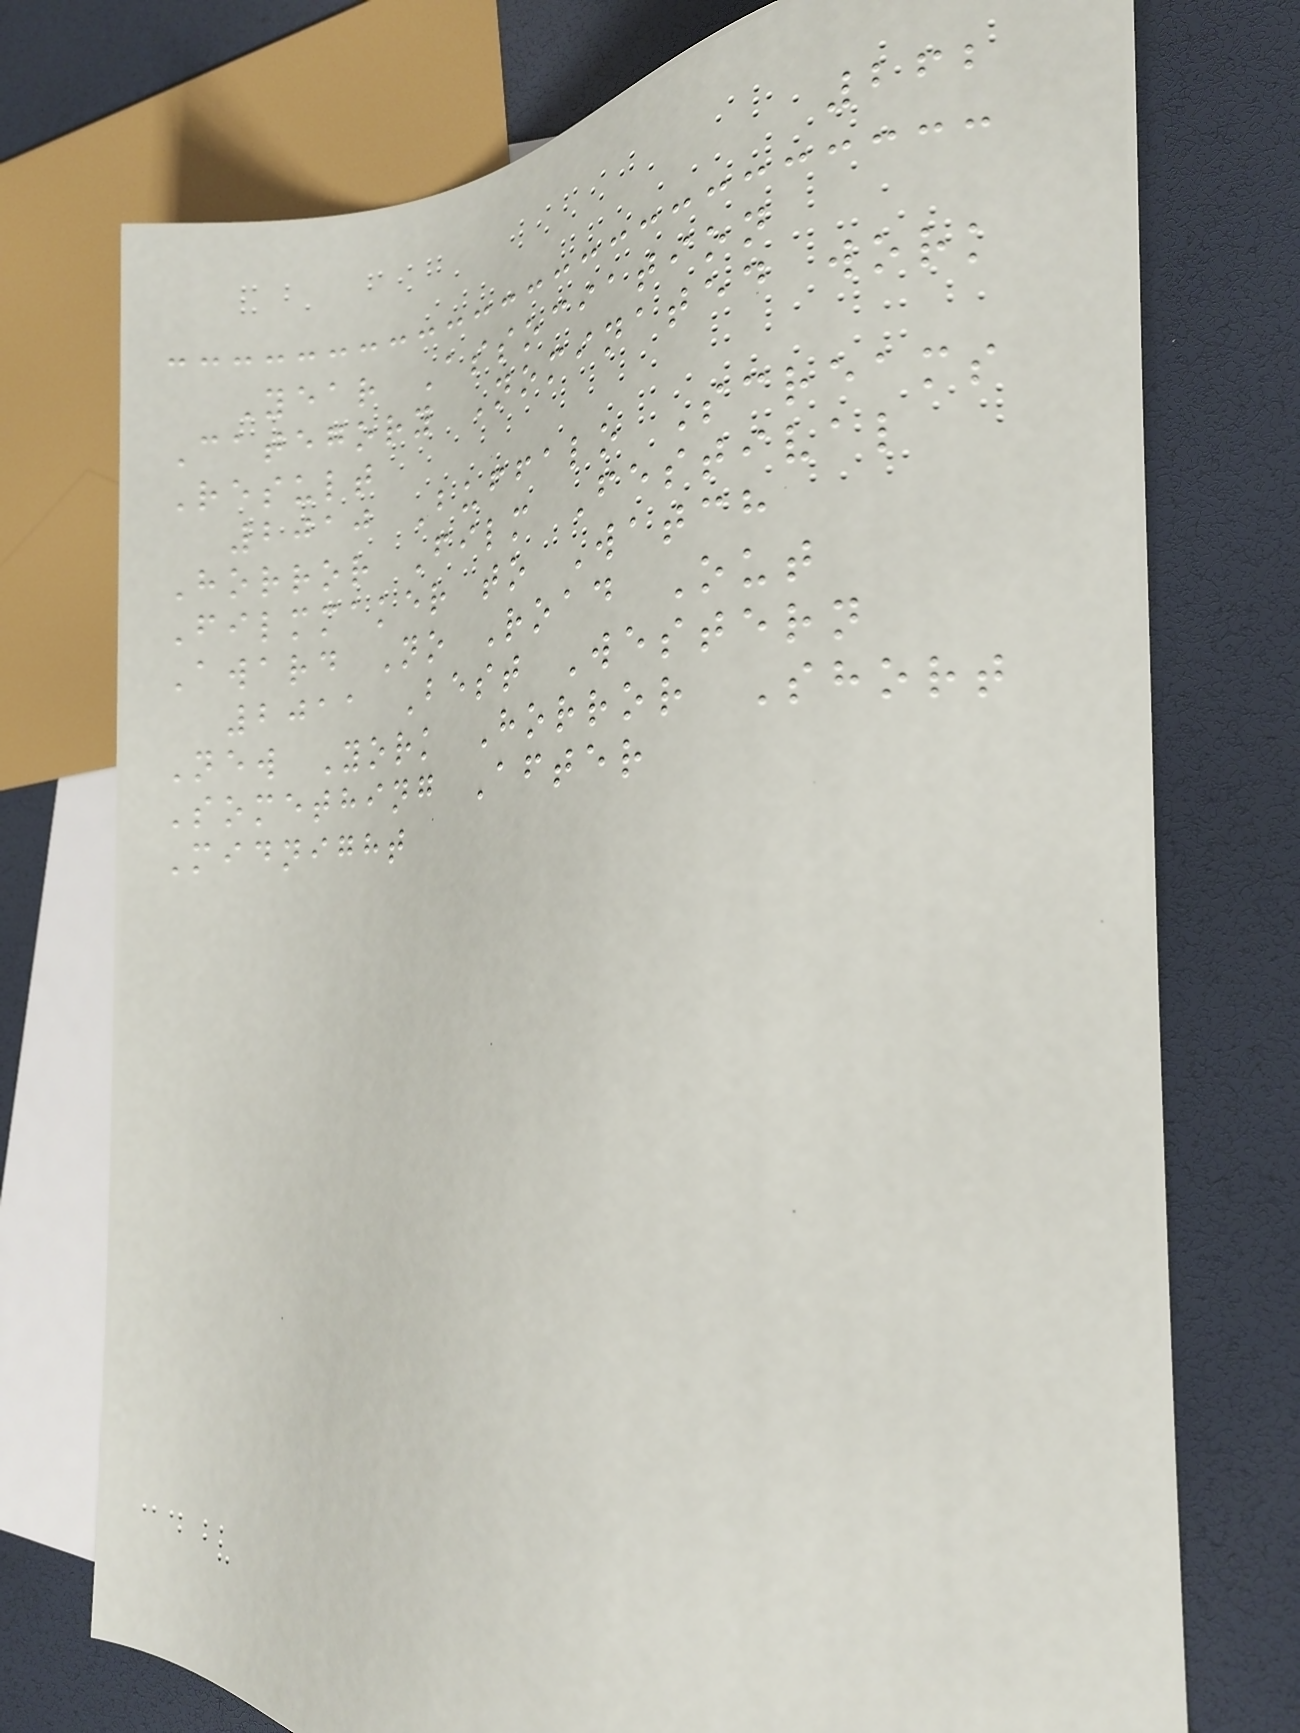262
Year Association
Category Nominated work
Result
2010 Buffalo Screams
Horror Film Festival
Filmmaker to Watch
Award No Road Out
2011 Best Western
New York Horror Short
Something After
Midnight
